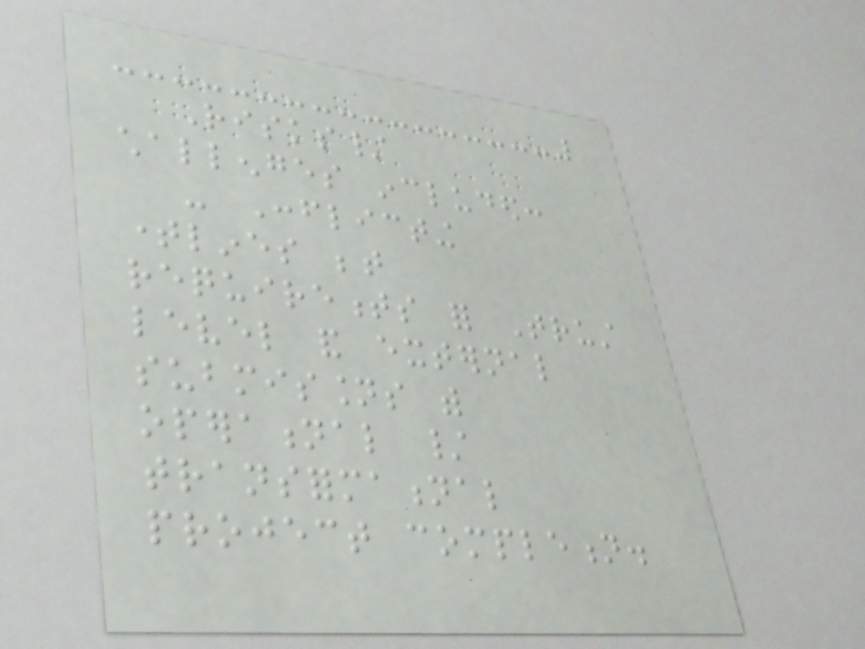Risks/
challenges included:
- Conflicting
timelines between
requirements for Trust
level and external
submissions with
operational /
transformational
project completion.
